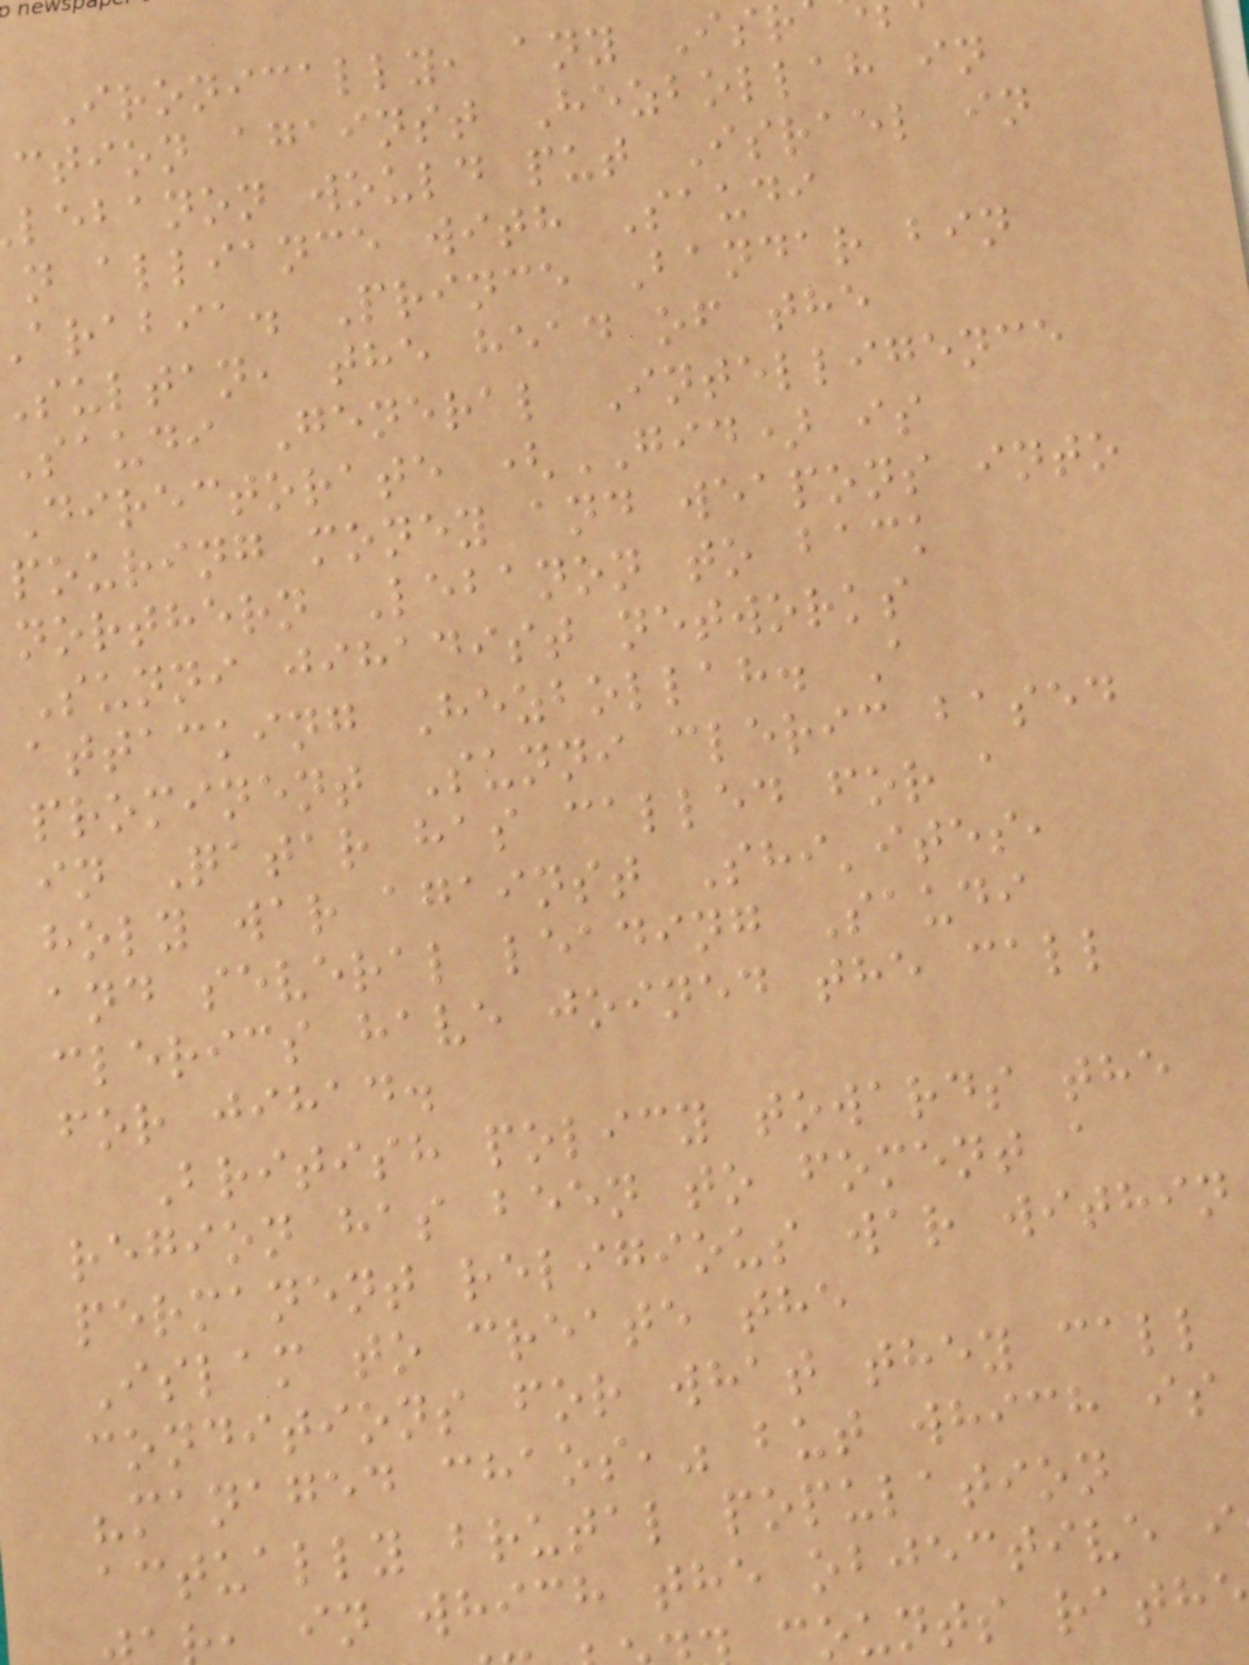Ironically, any Isr
ction against Hezbollah in
lebanon would put Israel in
n alliance with Saudi
arabia. Prince Bandar bin
sultan, the head of the
Saudi General Intelligence
Directorate (GID) is
pouring money and weapons into
northern Lebanon to back
Sunni jihadist networks
attacking Hezbollah. A
prominent Sunni cleric based
in Qatar has called for a
holy war against Shi'ites,
and several leading Saudi
clerics have joined the call
for jihad.
British policy towards the
region has been to foment a
permanent religious war within
Islam to create the
conditions for what they call
"managed chaos," but which is
actually brutal population
, in which the objective i
ounts rath
